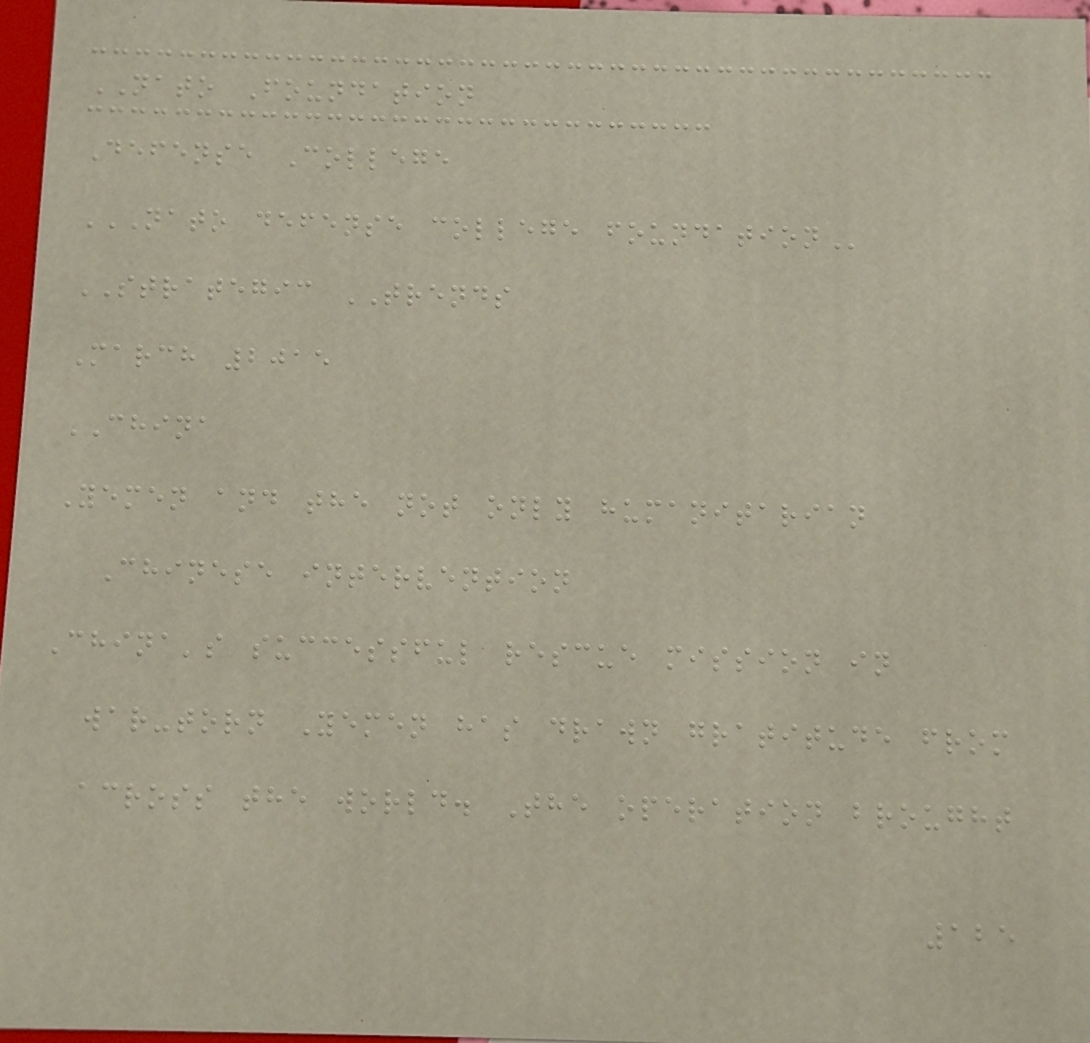NATO Foundation
Defense College
NATO DEFENSE COLLEGE FOUNDATION
STRATEGIC TRENDS
March 2015
CHINA
Yemen and the not only humanitarian
Chinese intervention
China's successful rescue mission in
war-torn Yemen has drawn gratitude from
across the world. The operation brought
125
